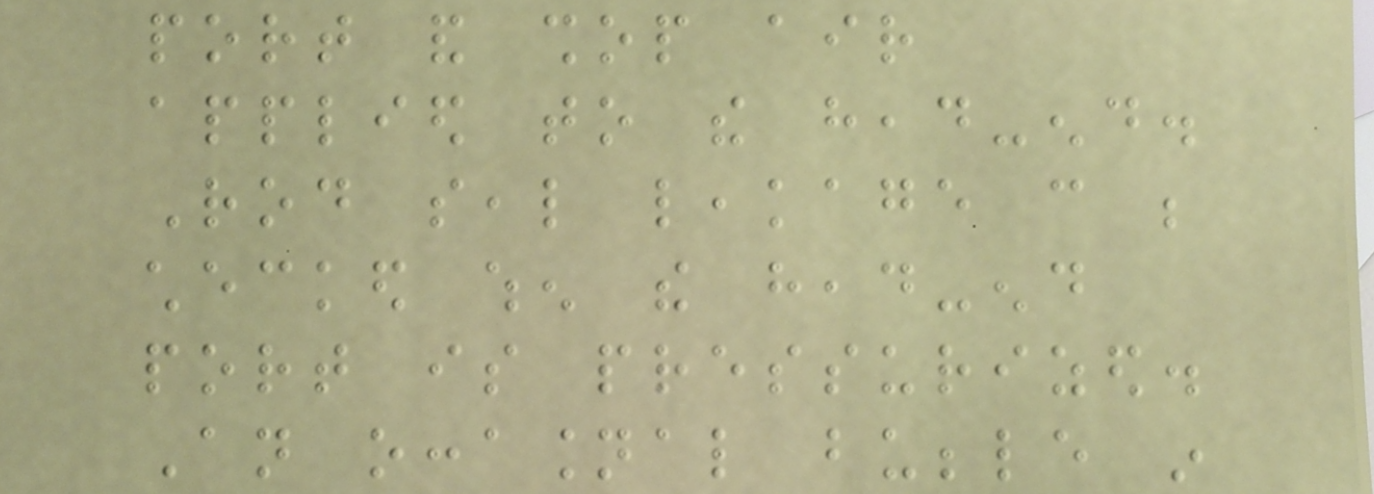port and shop air
applied to the head-end.
Rod seal leakage can be
checked when the head-end
port is pressurized.
An occasional bubble in
